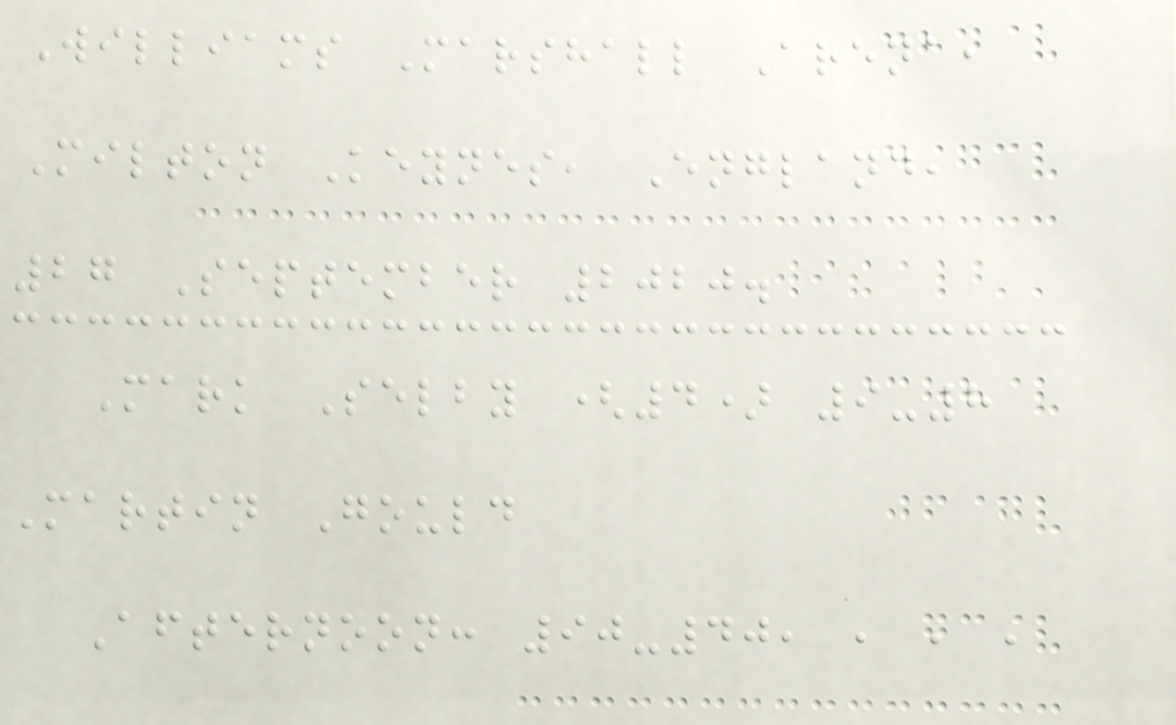Williams Marshall Arena,
Milton Keynes, England,
27 September 2020.
Mark Selby (4) 9-8
Martin Gould
Afternoon: 90-40, , , ,
